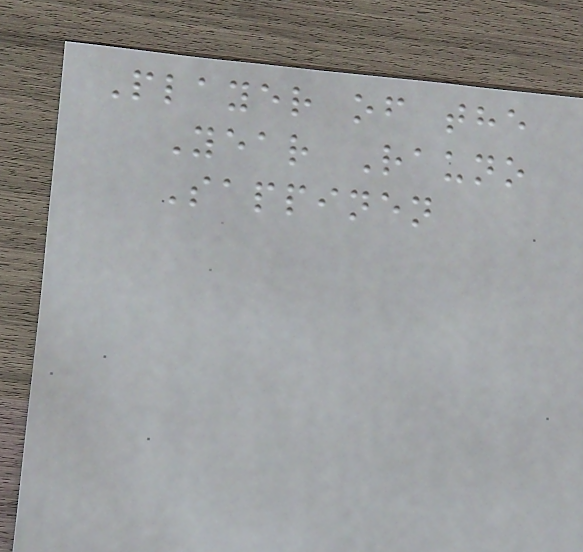Player of the
Year Rauno
Sappinen
